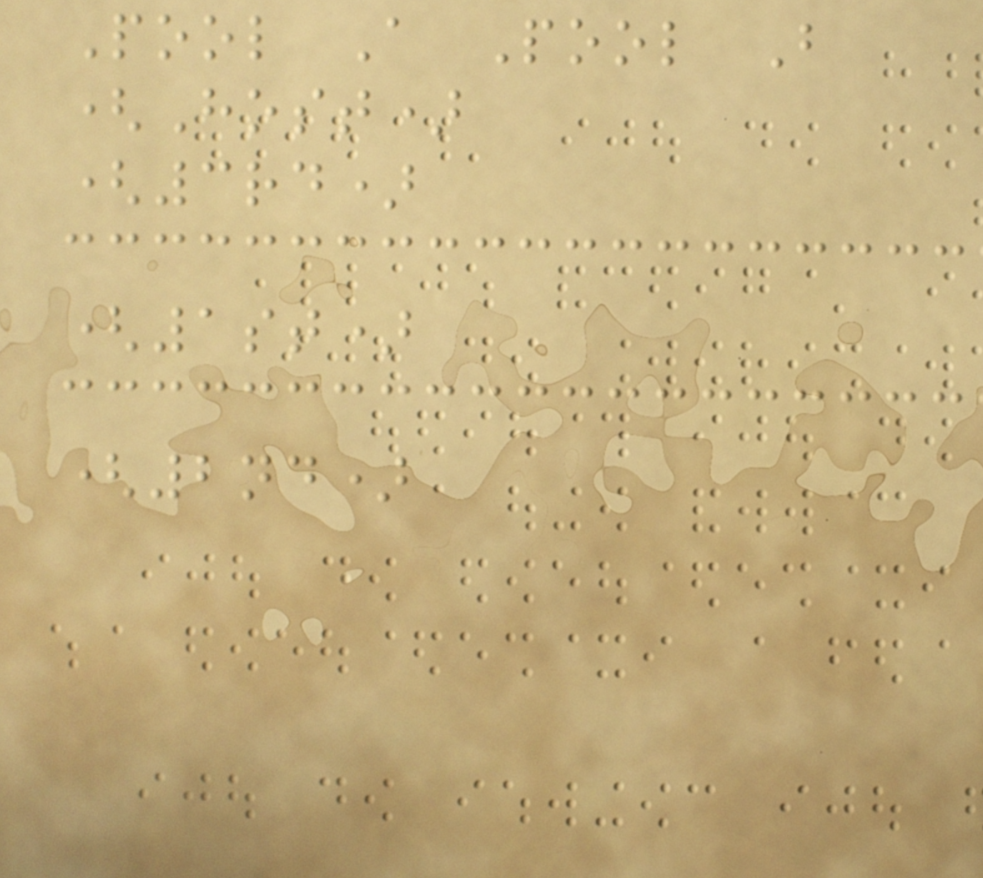Pool A Pool B
(Host)
(3rd)
(1st)
(2nd)
